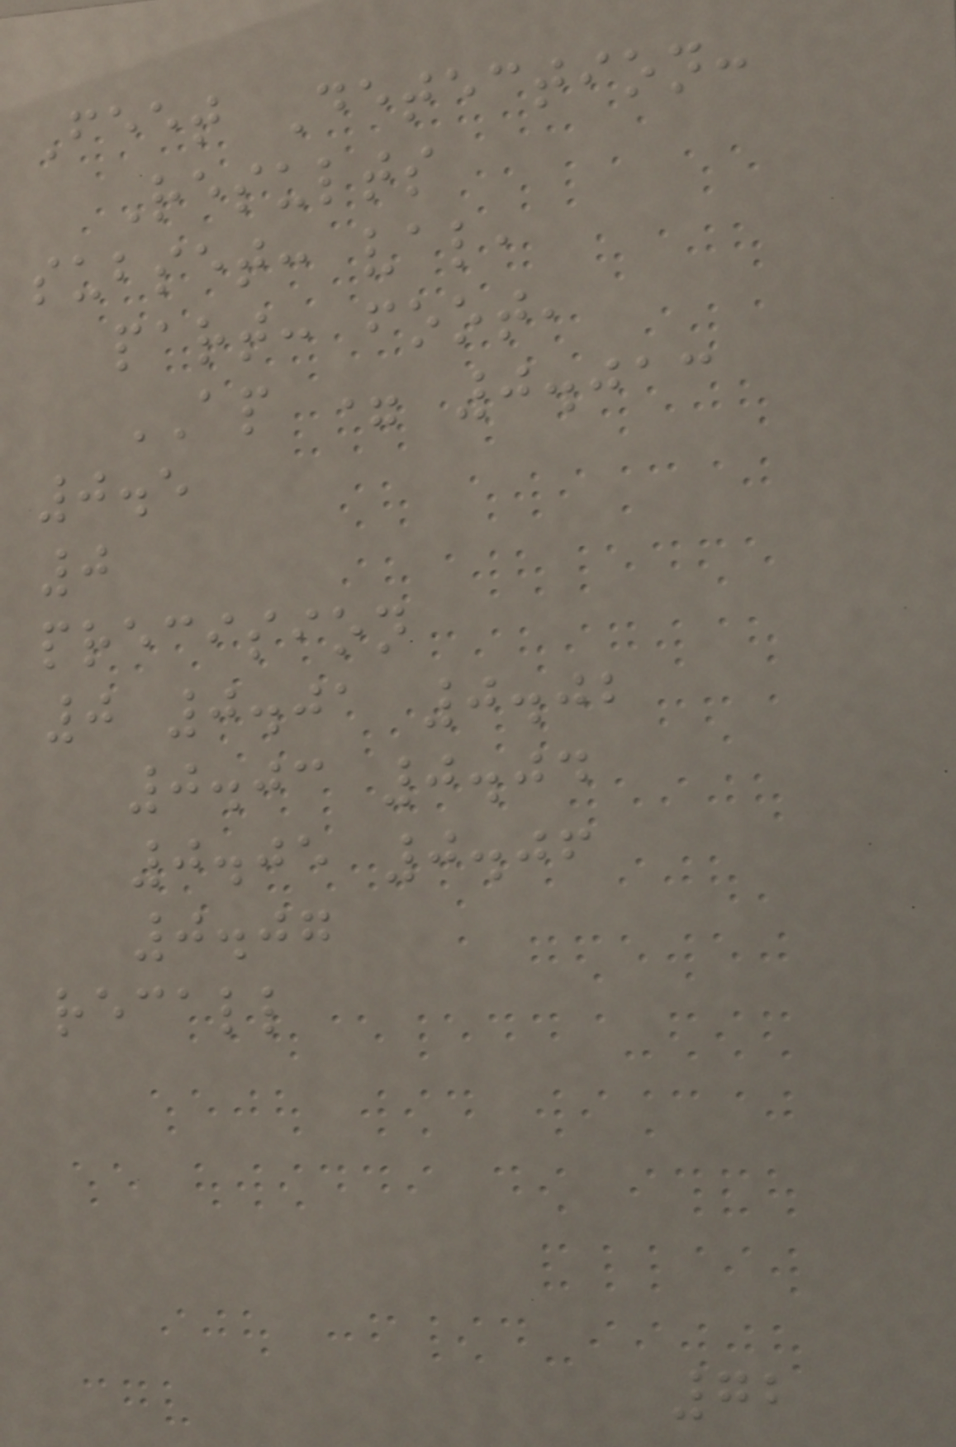Feet Detection:
Results
subset: val,
part: foot,
AP = 0.013
0.5
0
precision
0 0.01 0.02
0.03 0.04
0.05 0.06
0.07
recall
72
